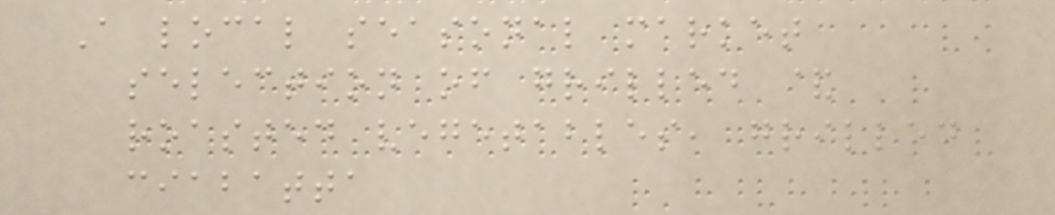A local seasonal market
selection of grilled &
roasted vegetables, grilled
ciabatta
